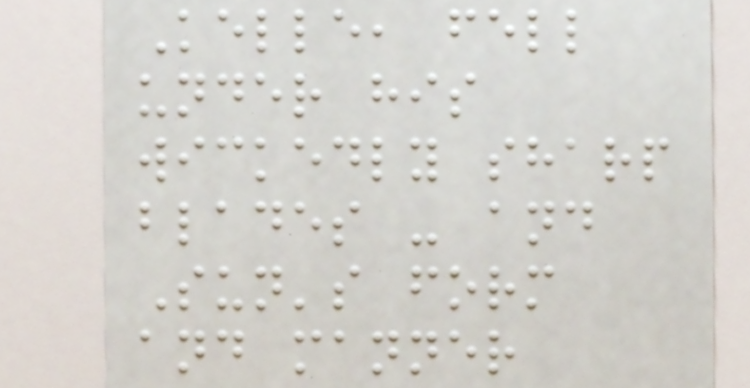Kelle, fell
under his
wickedly sharp
blades - and
Sun's form
and manner
